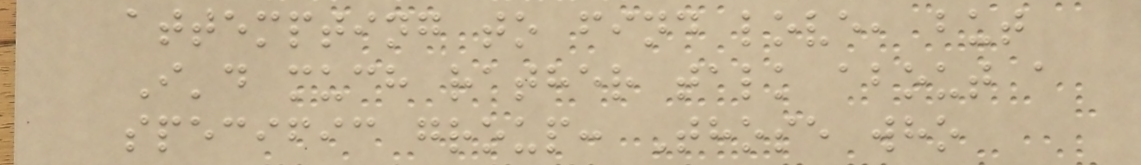attempting to find love, but
I'd much rather talk about a
specific group: Those who
